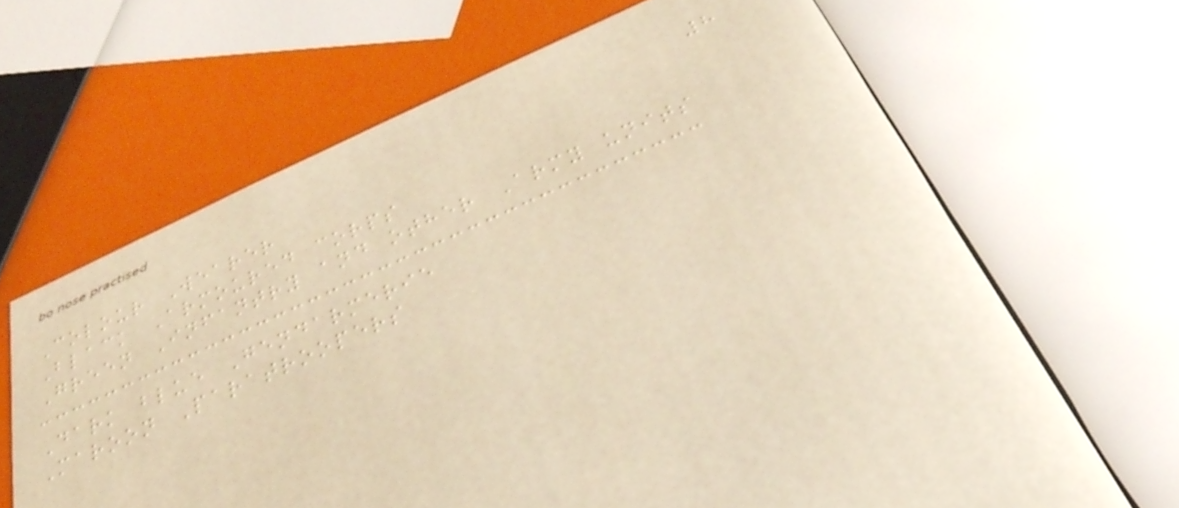8
Colour Wearer
Black Armoured corps
Green Infantry and other Army units
Dark blue Gendarmerie
Maroon Paratroopers
